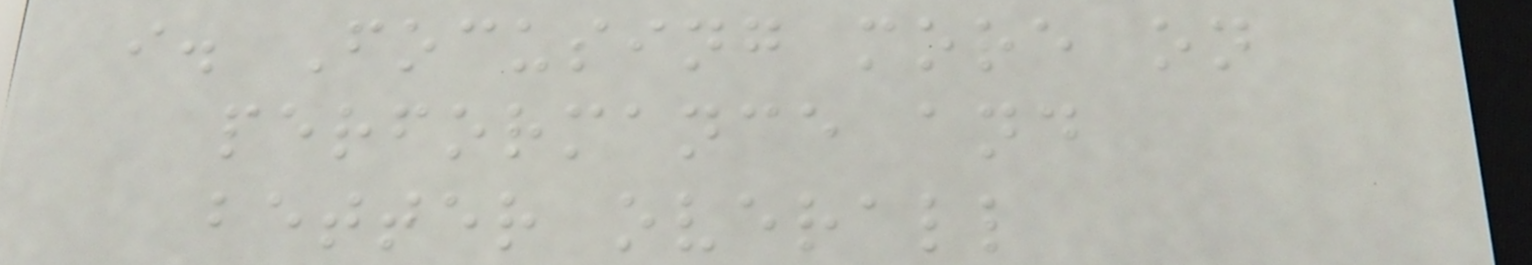i. Focusing more on
performance and
better overall
